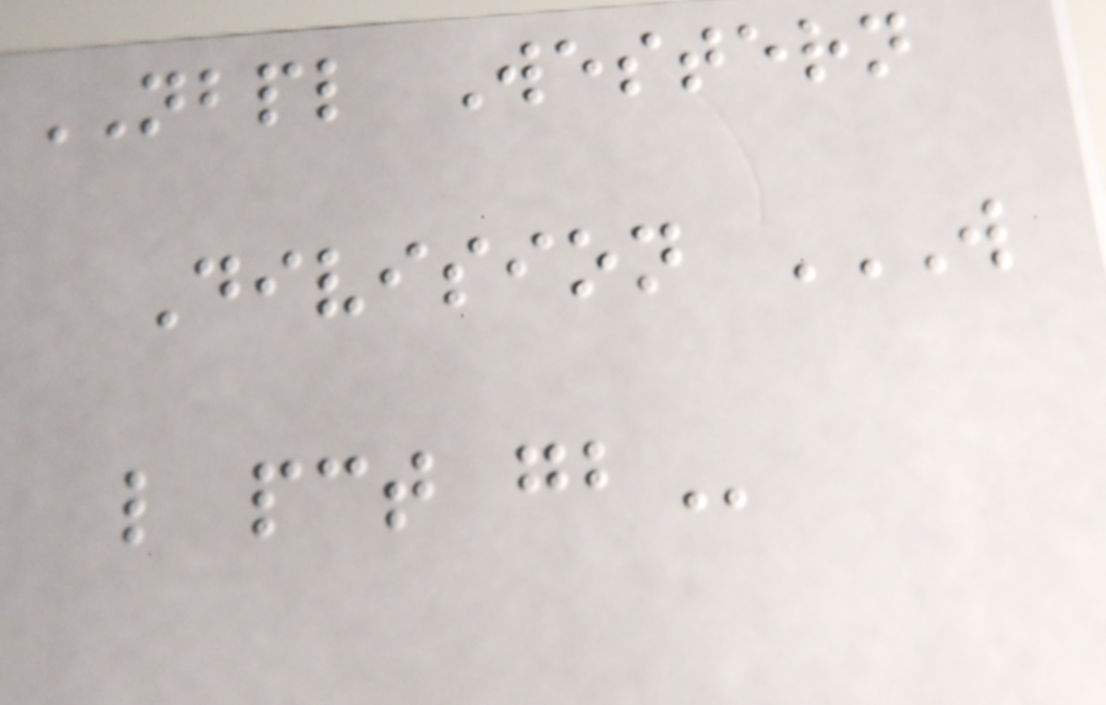NBPL Western
Division W
L PCT GB
